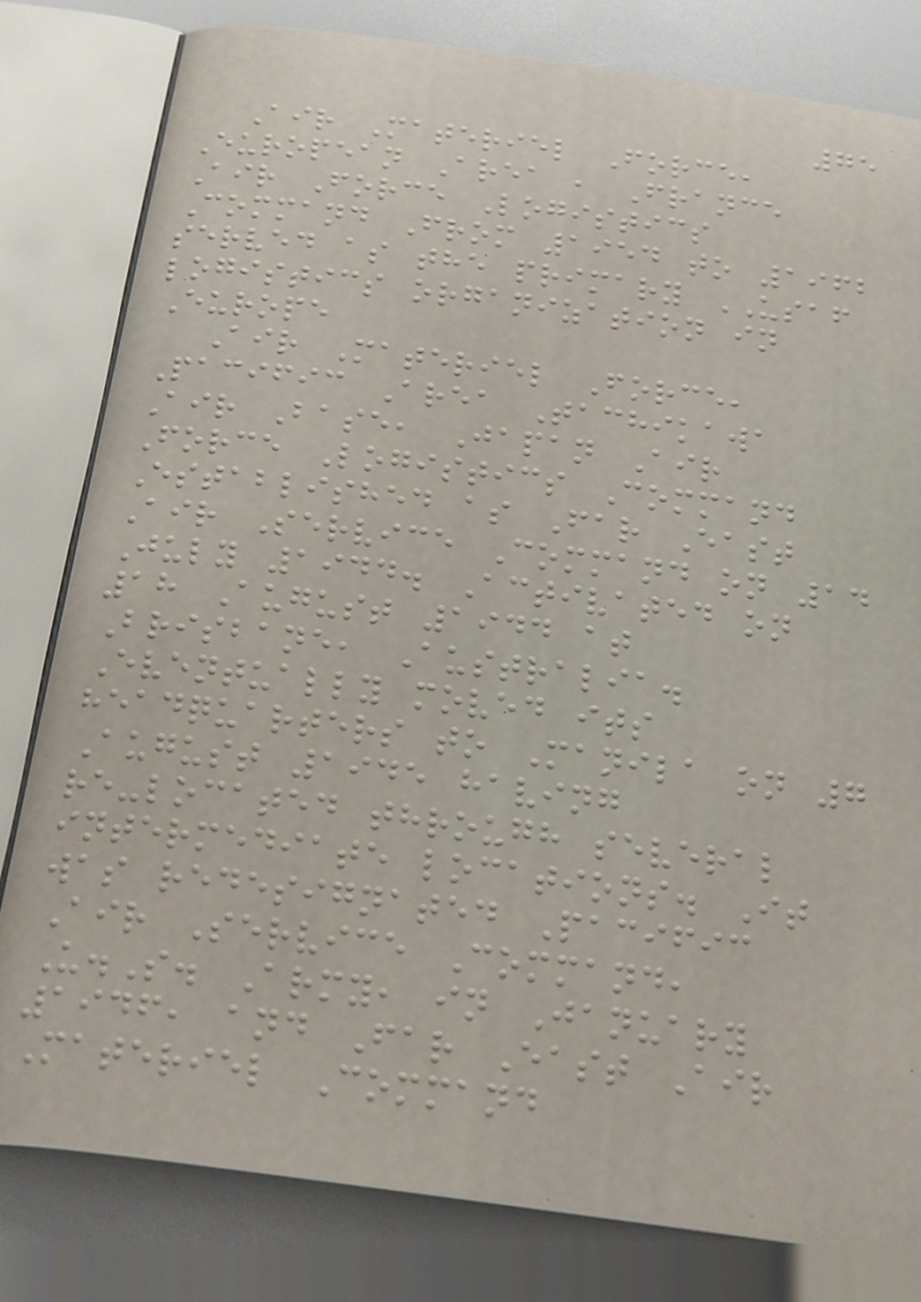75
Air Materiel Force,
European Area , France
Air Force Logistics
Command From 1954 to 1962
served as the primary USAF
logistics organization in
Europe
Air Materiel Force,
Pacific Area Tachikawa
Air Base, Japan Air
Force Logistics Command
Established as Far East
Air Service Command on 14
July 1944. Activated on
18 August 1944 at
Brisbane, Australia.
Eventually moved its
headquarters to Manila on 7
August 1945 having
re-located through several
intermediate locations. It
was redesignated Pacific
Air Service Command,
U.S. Army, in January
1946, and Far East Air
Materiel Command
